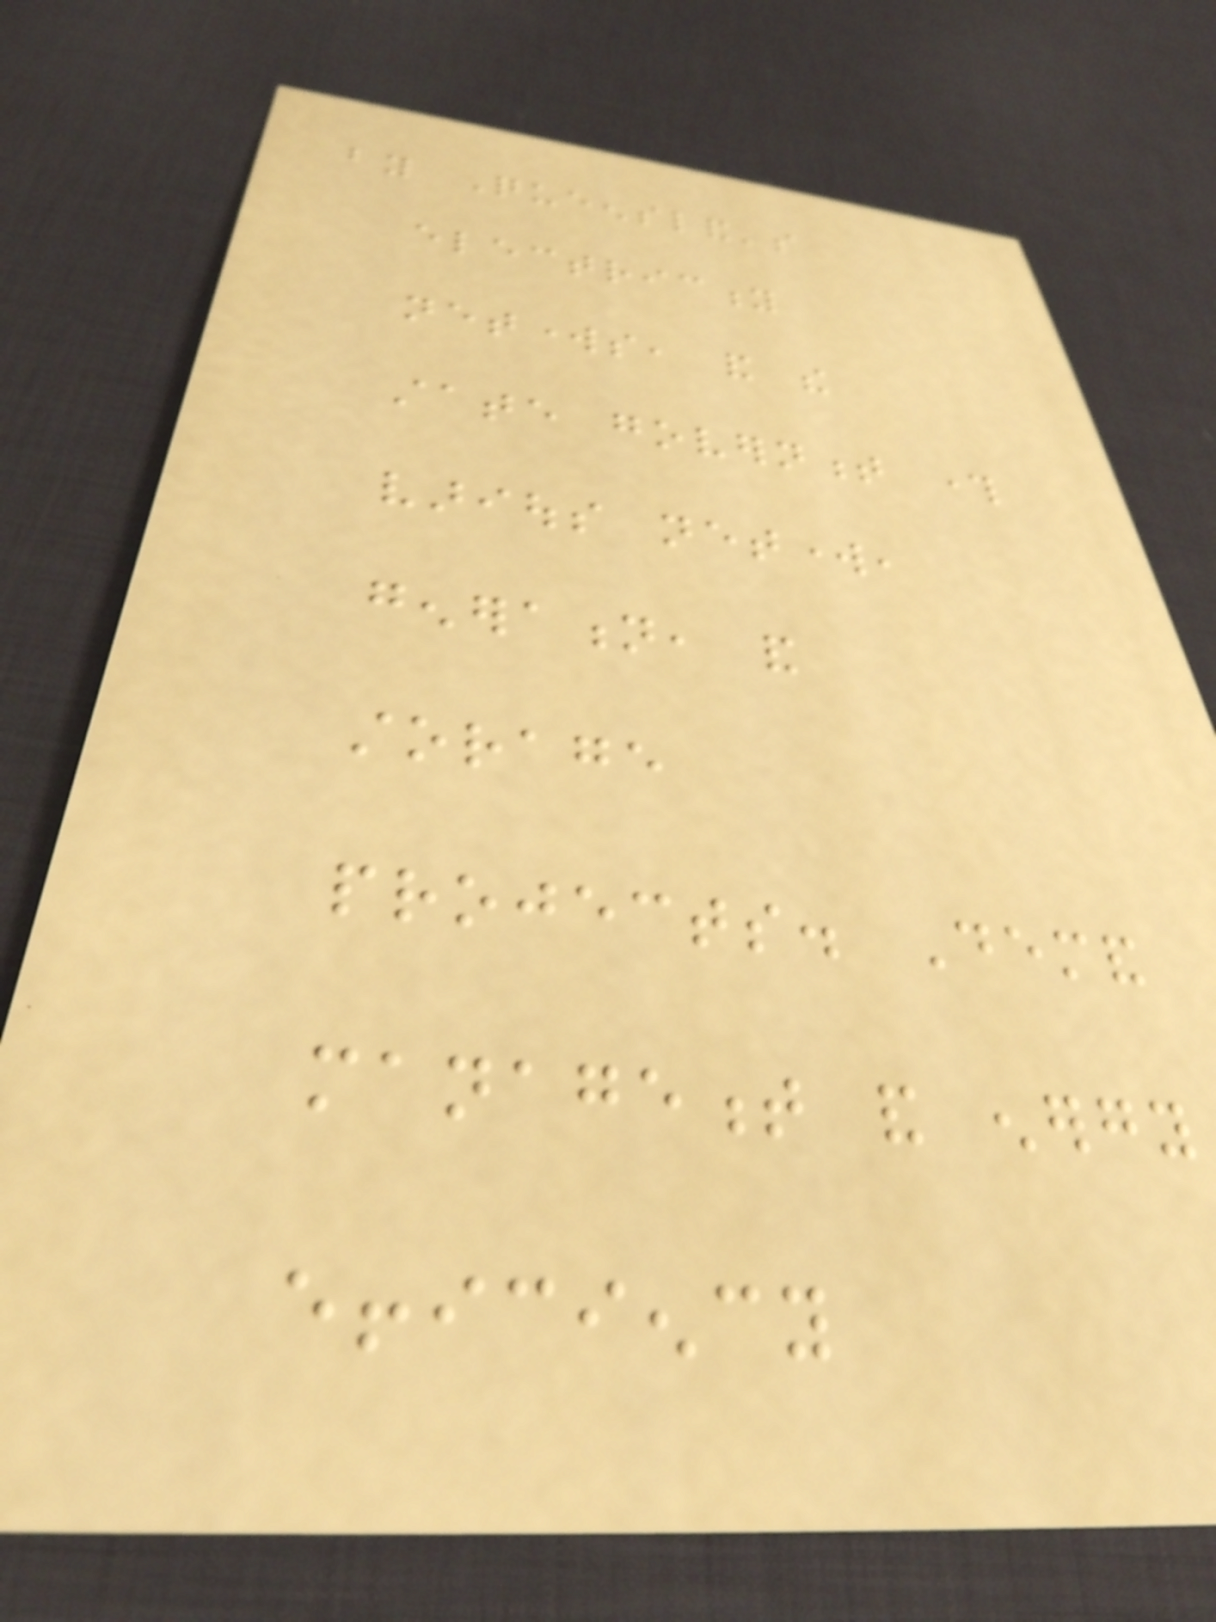by Queensland's
electricity
networks, and the
state government through
various network,
generation, and
storage
projects. Demand
management and energy
efficiency
